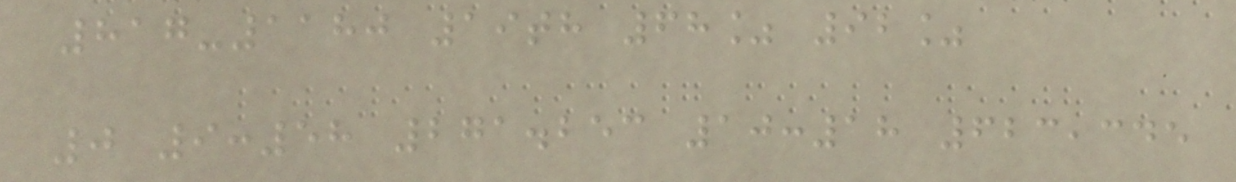817-1180 19th 68% 92%
0 9:58 271.253 10:18 623,345
